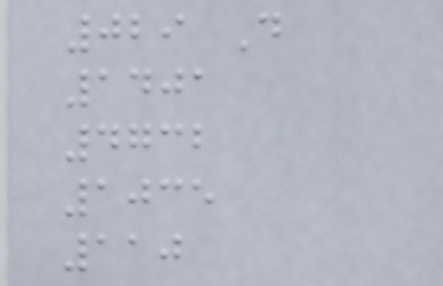029 D
1401
4732
1035
110
